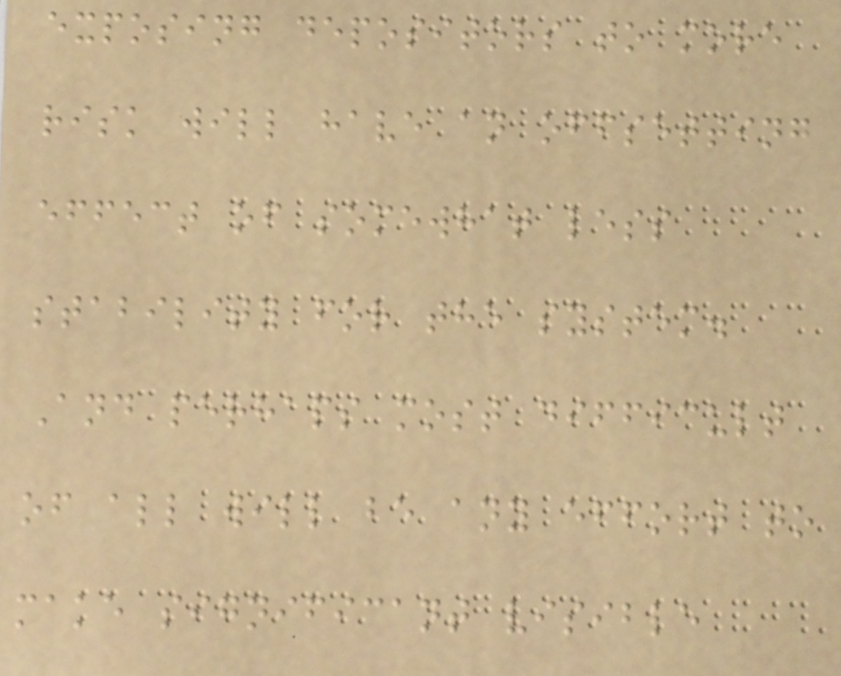exposing depositors to more
risk will have an offsetting
effect of somewhat less
stability for the system.
And perhaps most difficult
of all will be any effort to
make significant visible
